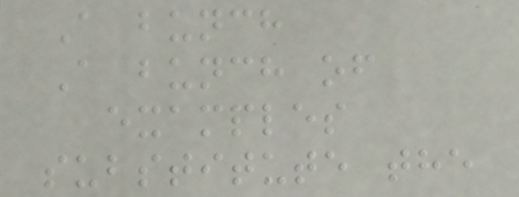A bunch
A bunch of
examples
substitute the
